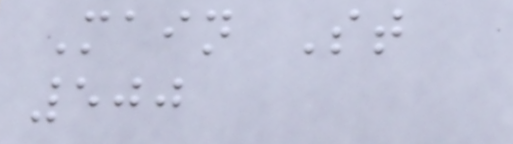Main St
500
